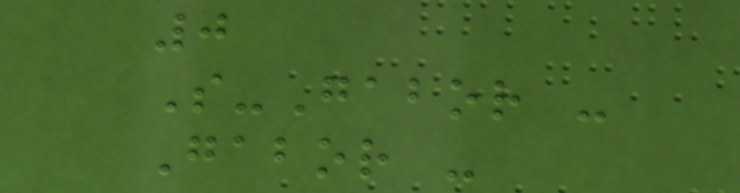0
S-Gabor -
Gabor -
